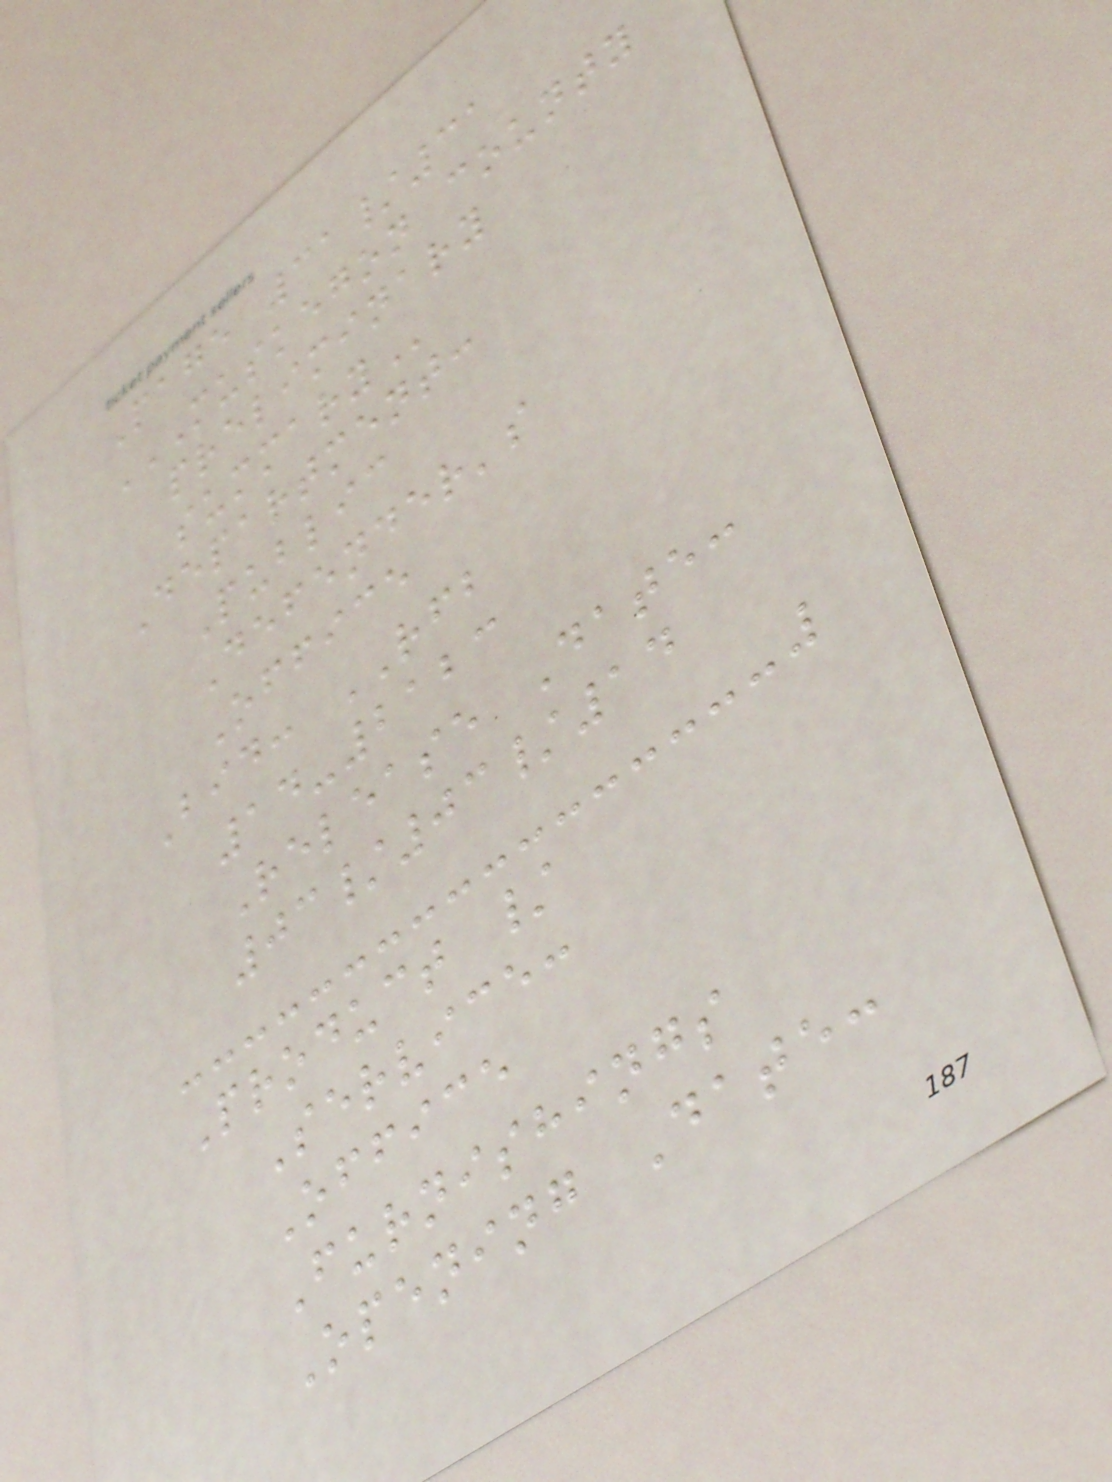Page 31/31
MUSKEGON COUNTY
PRELIMINARY
SUMMARY
Department:
Public
Defender's
Office
Bid: RFB
14-2123
Release Date:
03/03/14
Product /
Service:
Office
Furnishings
Opening Date:
